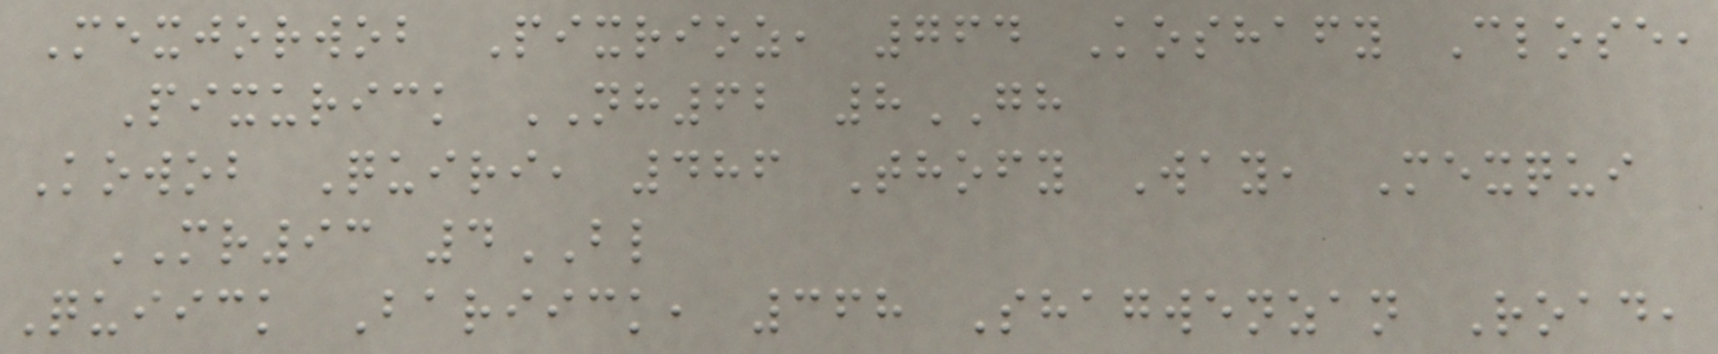Mexjorwob Pixrioz, 764 Koshafy Close,
Pixurick NH62 8GH
Kowob Quiri, 486 Thofy Way, Mexqui
MR93 4BL
Quiick Bariick, 368 Shagwenzan Road,
